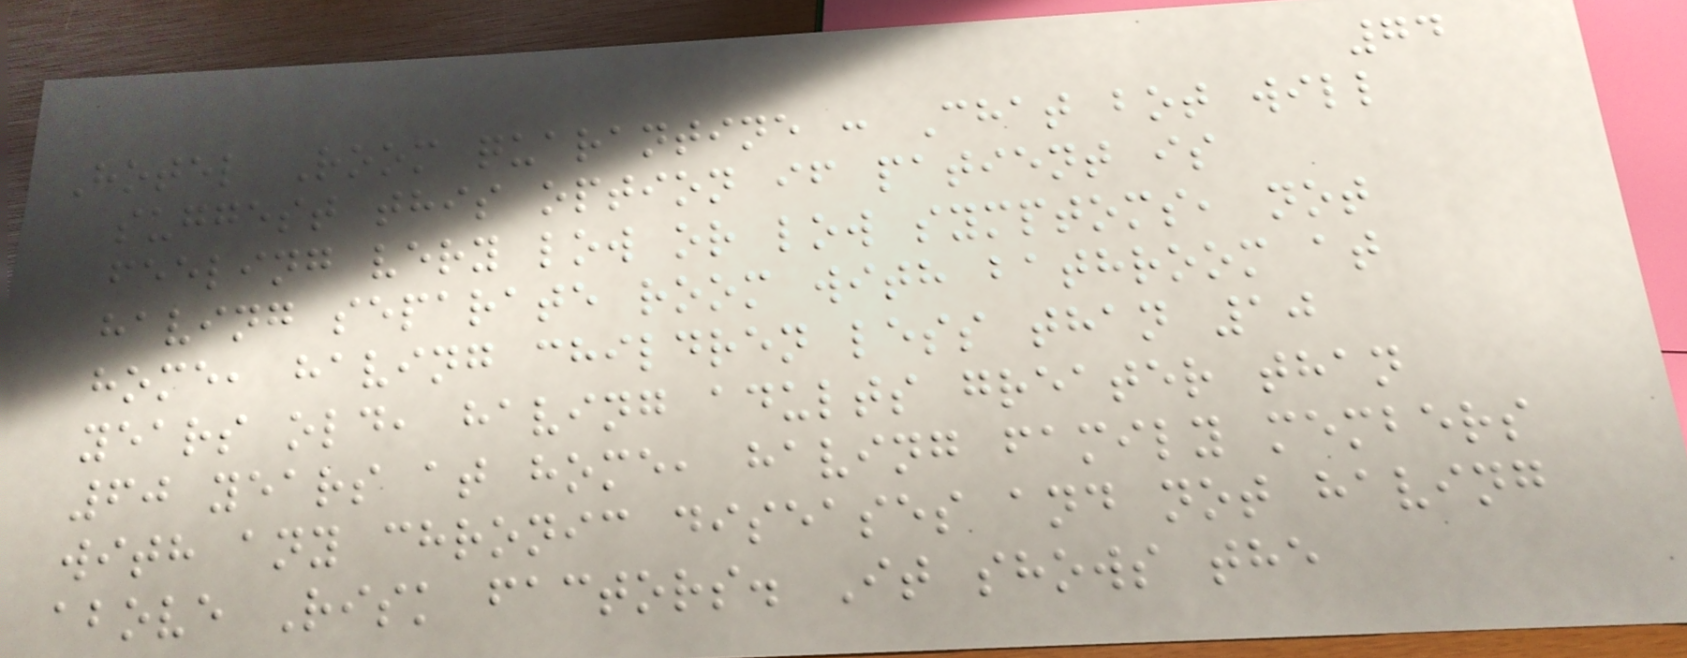74
Hotel Room quarantine : Chat bot will
suggest this option if patient is
feeling very low or low symptoms, not
having separate room with bathroom at
home, having children less than 10
years old, having adults greater than
60 years at home, having family members
with any chronic diseases and not having
above Risk factors. It shows the
